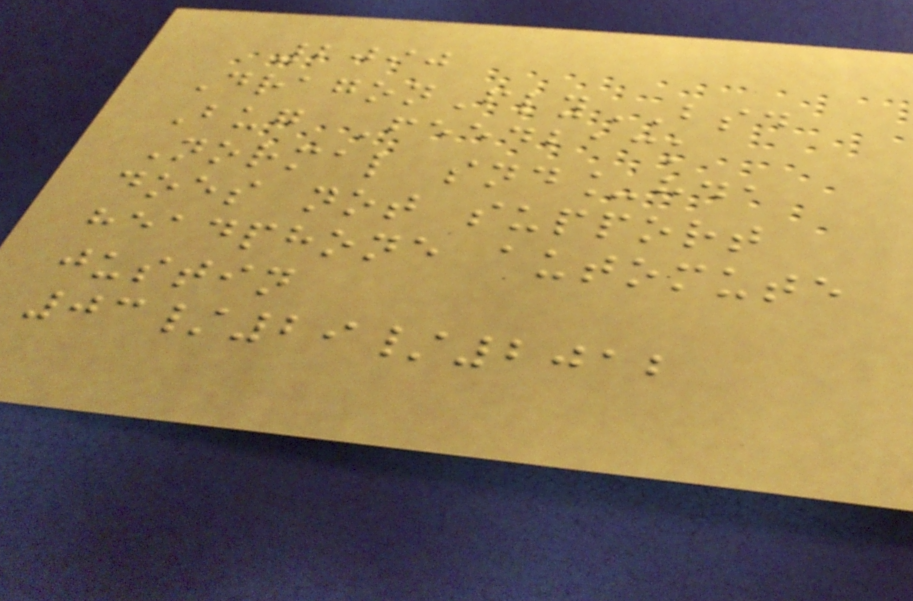2090
DragonFlyBSD
Bug Feedback
Normal snd_hda
does not support
headphone automute
justin
03/29/2012
